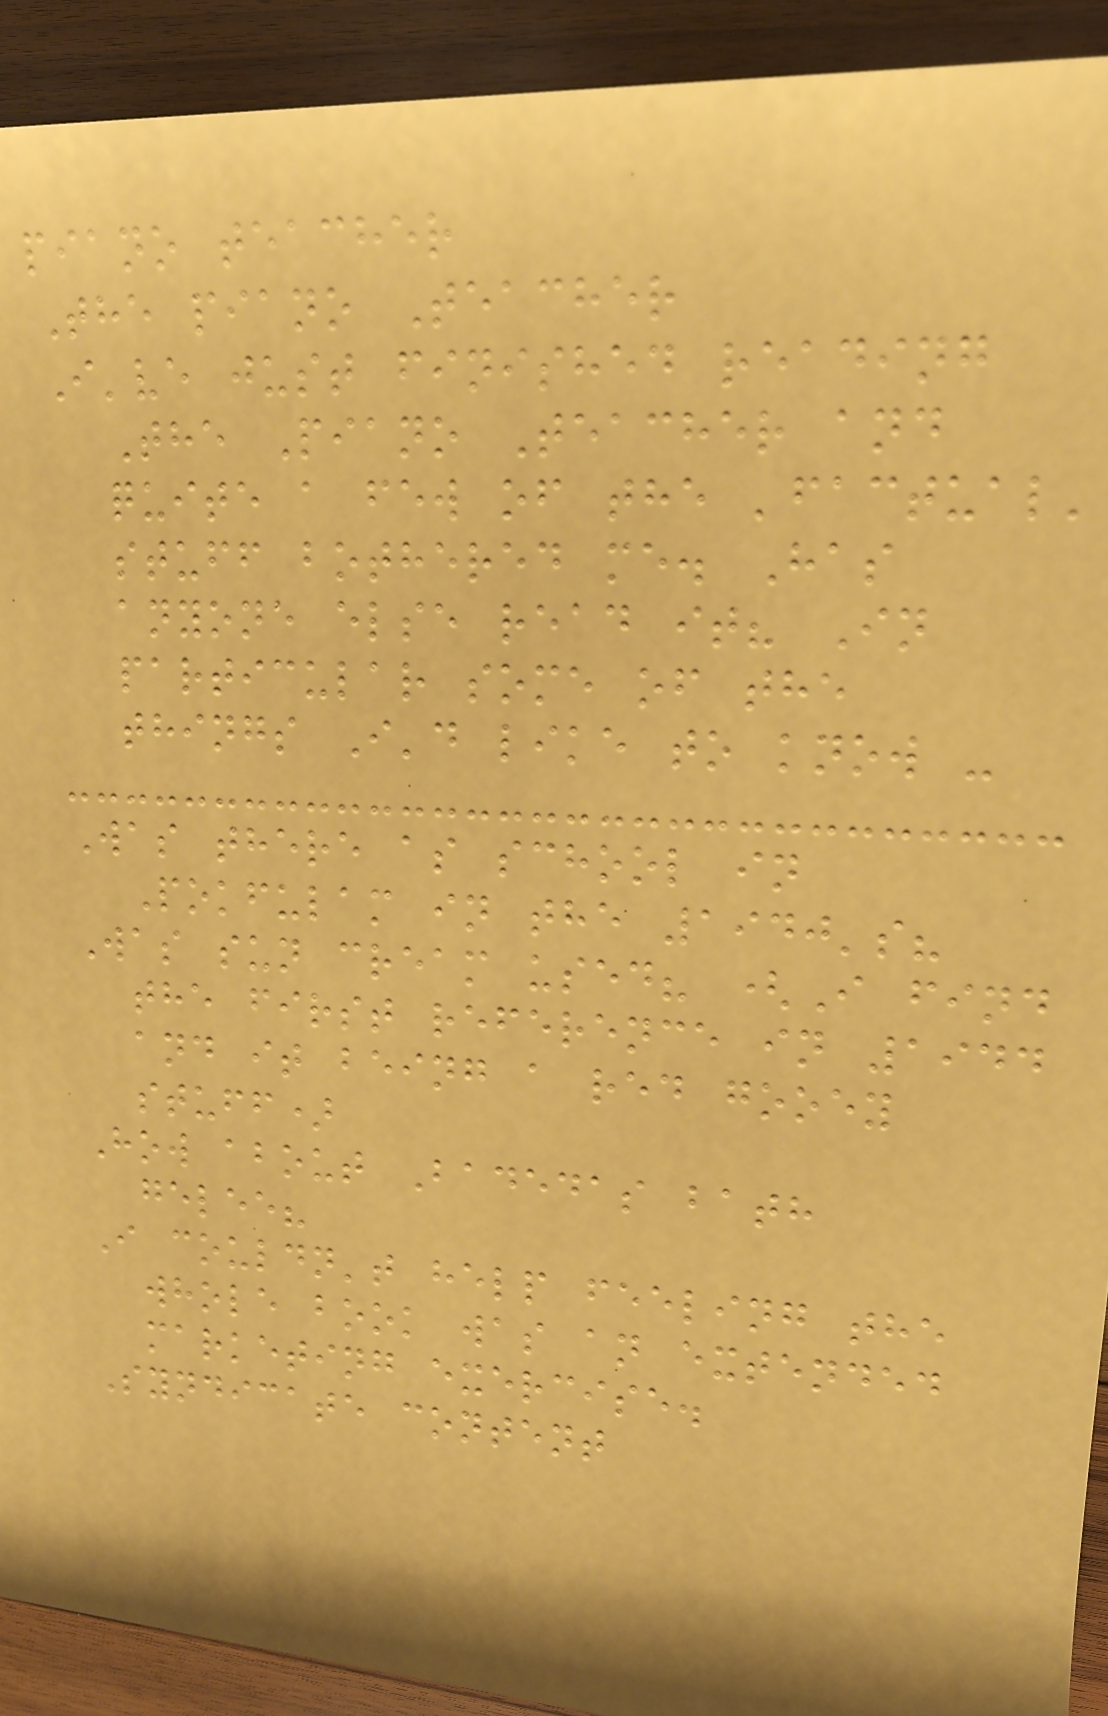piano teacher
The piano Teacher
I've just finished reading
The Piano Teacher and
quite a few of the 'factual'
stuff bothered me. Has
anyone else read it? In
particular some of the
things I'd like to know -
Was there as school in
Pokfulam in the 1940's?
Was sun cream used? (I find
the first reference in 1944
and it being a red gooey
stuff)
How about Badedas bath
gelee?
I couldn't help feeling the
whole book was an extended
marketing exercise.
Syndicate content
